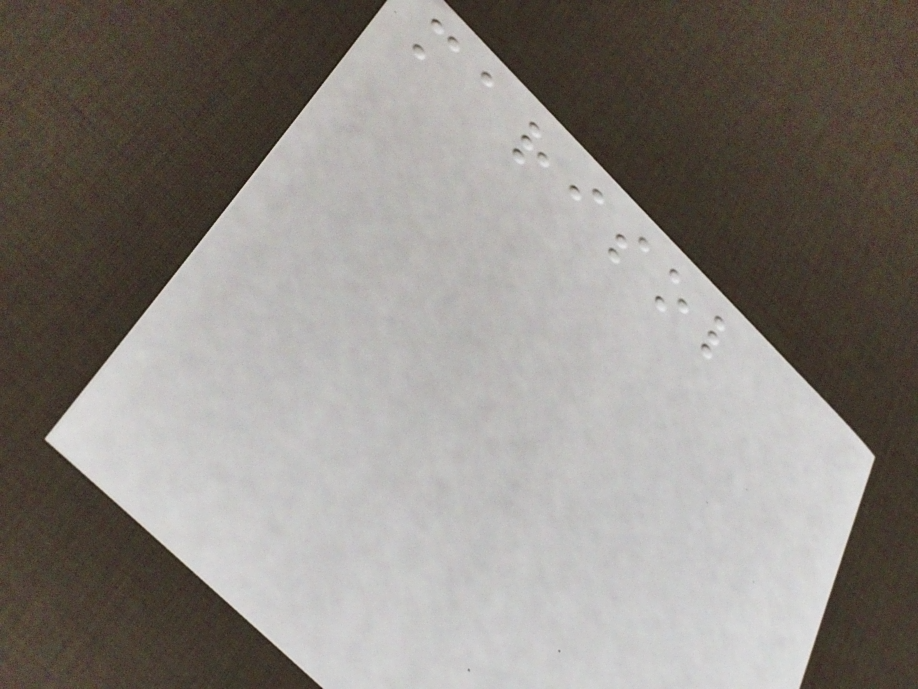marisol
